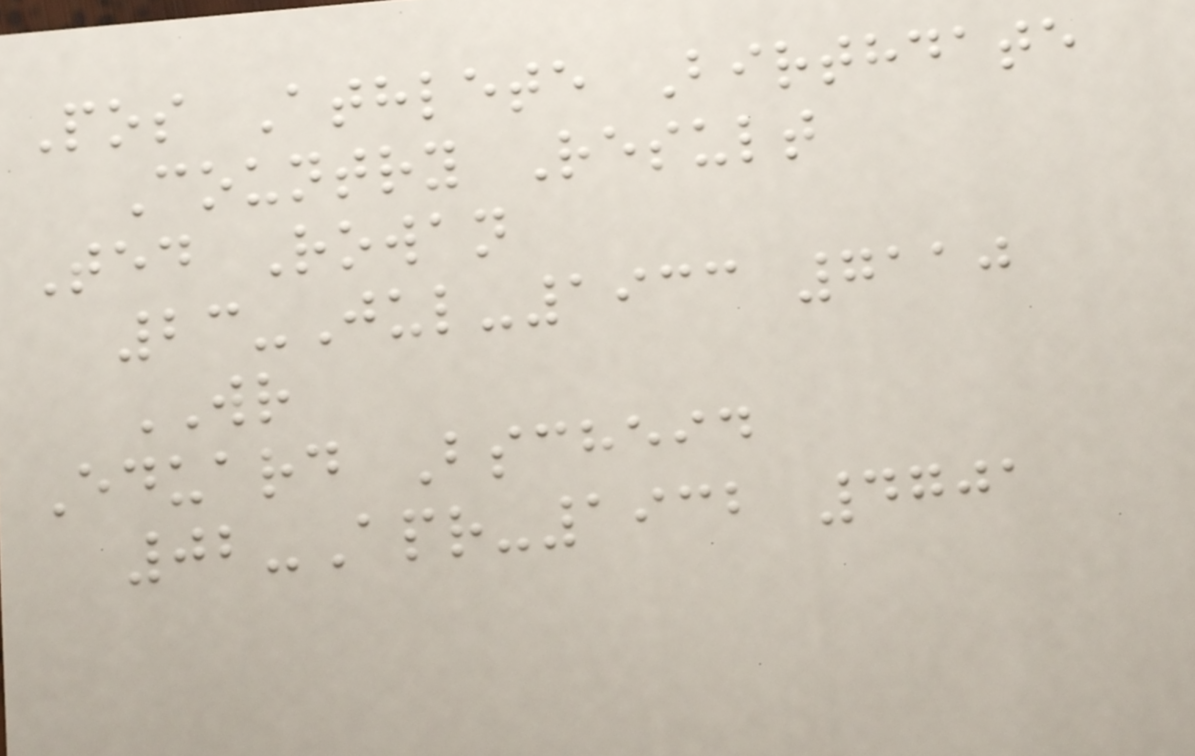Pos Athlete Birthdate
Country Result
Ted Rowan
23-Jul-1933 7110
WR
Eduard Bscheid
02-Apr-1932 4701
